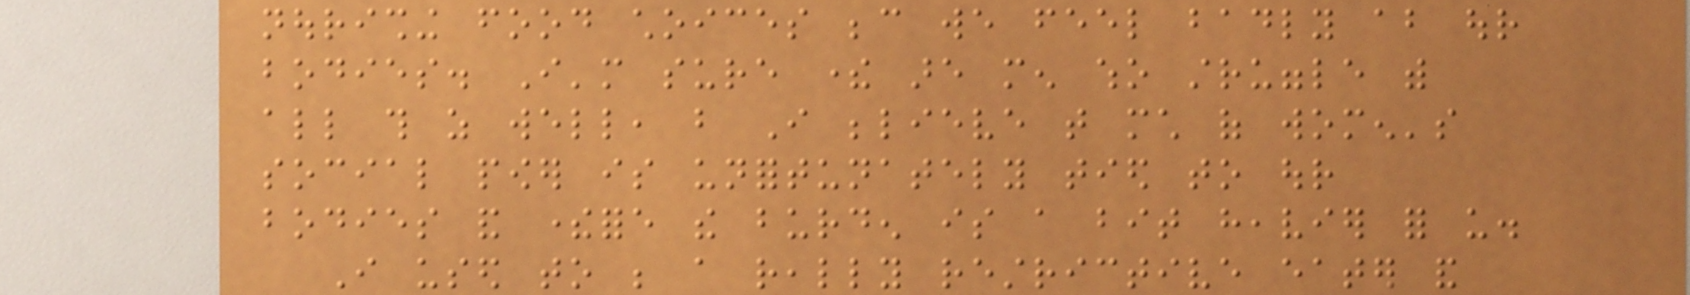nourishing food choices because we feel badly about our
bodies. I'm sure there are men who struggle with
all this as well, but I believe that much of women's
social power is unfortunately tied to our
bodies and therefore the burden is a bit heavier for us.
I used to be a really restrictive eater and
